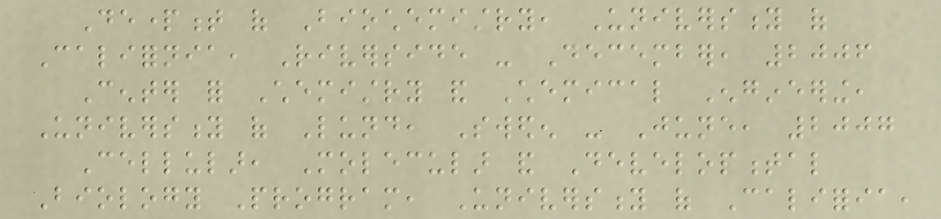Department of Biochemistry, University of
California, Riverside - December, 2006
Center for Chemistry and Chemical Engineering,
University of Lund, Sweden - June, 2007
Cellular, Molecular and Developmental
Biology Program, University of Califoria,
